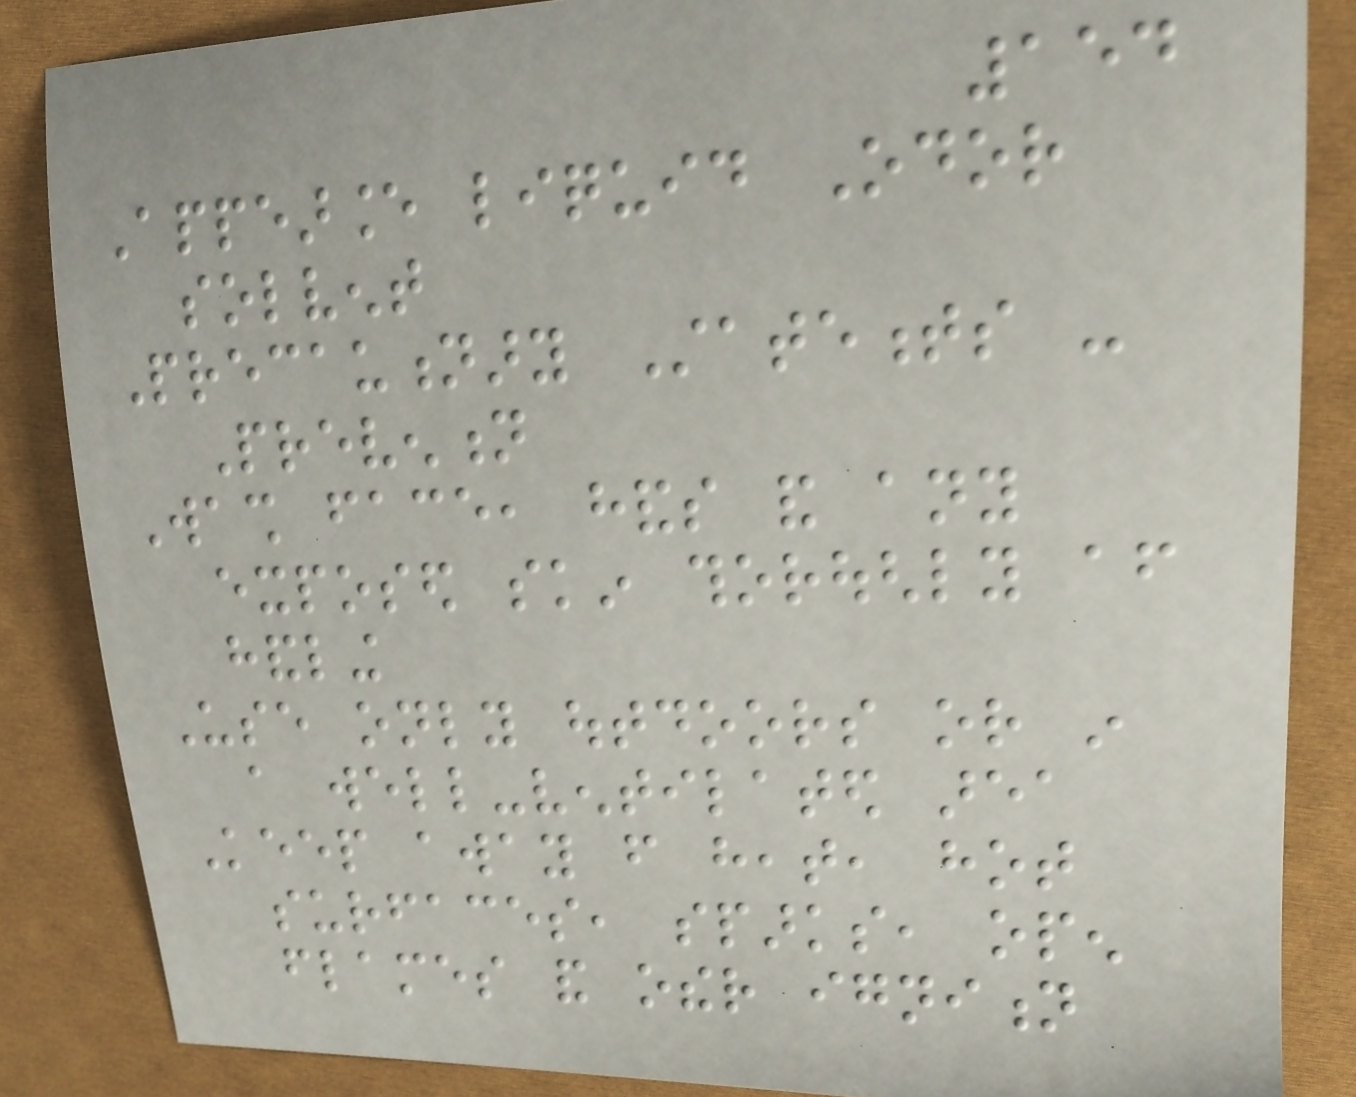154
Appearance liquid Odor
solvent
Precautionary Statements -
Prevention
Wash face, hands and any
exposed skin thoroughly after
handling
Use only outdoors or in
a well-ventilated area
Keep away from heat, hot
surfaces, sparks, open
flames and other ignition
